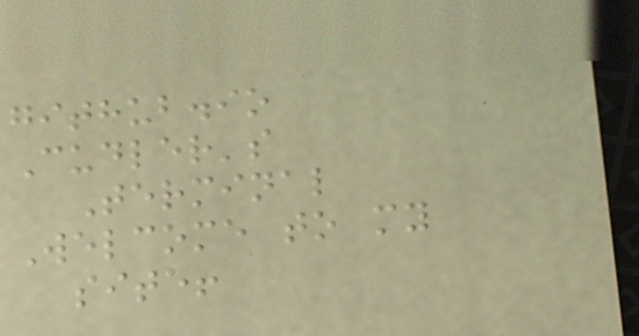github.io
Cudler's
Terminal
Welcome to my
site!
